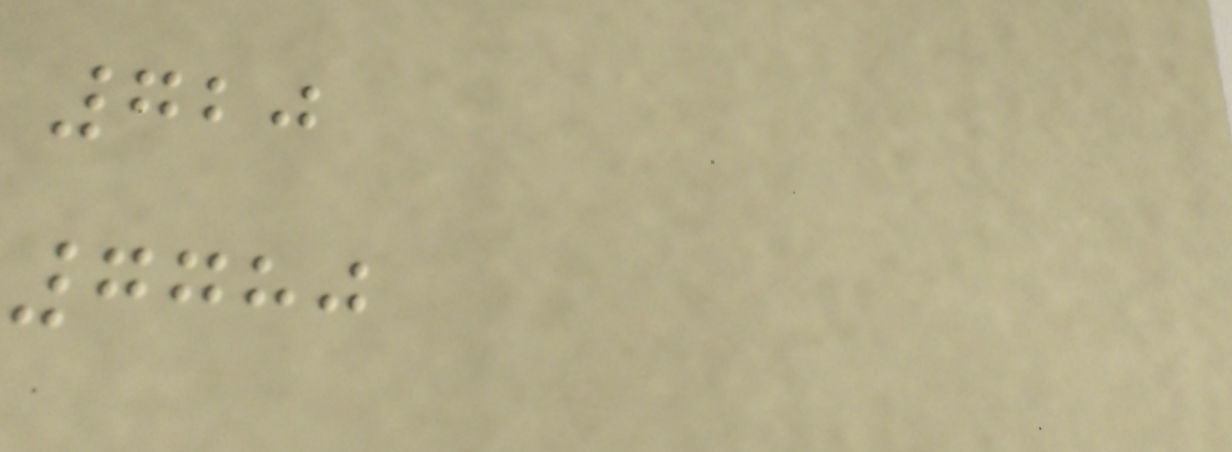720
7780
